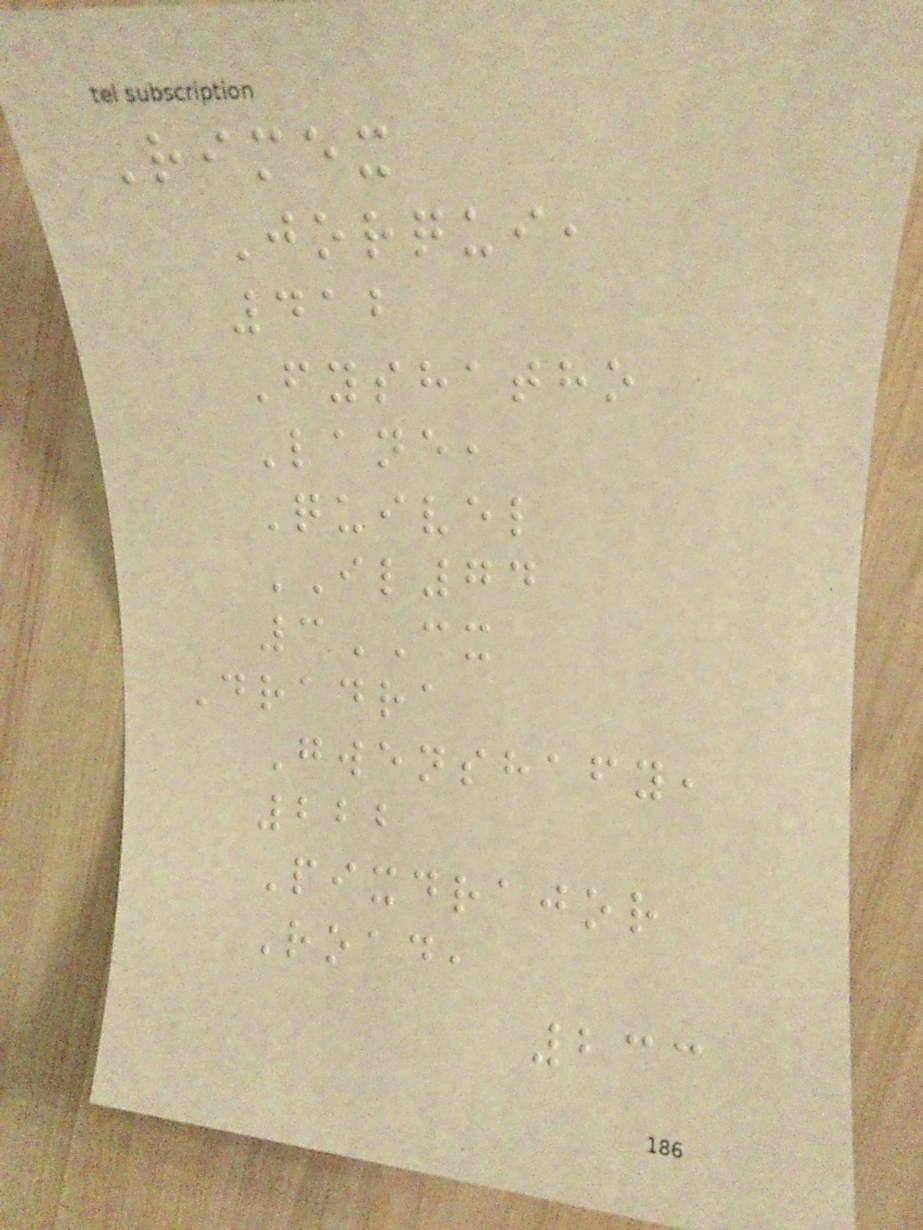Rimex
Jorqui,
412
Fyshatho
Lane,
Quivel
IL74
3CX
Dradra
Gwenshafy,
222
Pixdrajor
Road,
233
